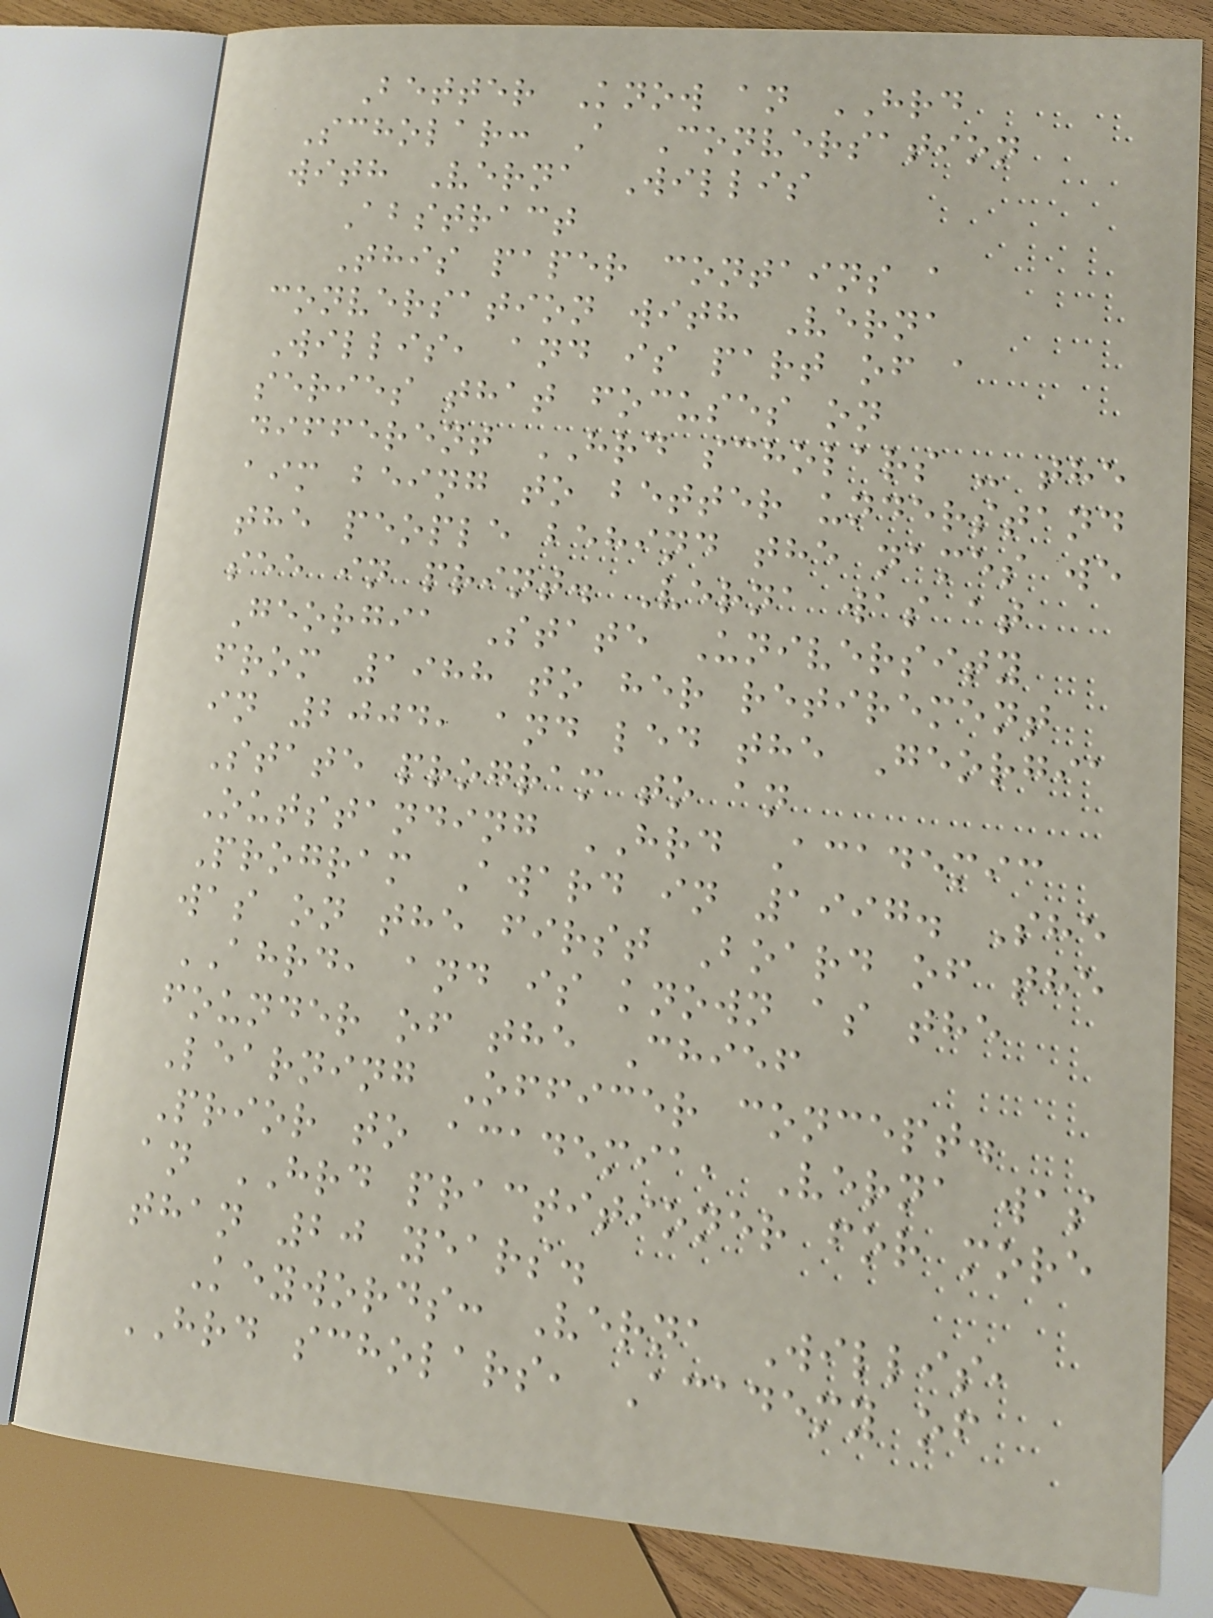Better Know an HRD
Scholar: A Conversation
with Verna Willis
Abstract
This paper contains a
conversation with Verna
Willis, and is part of a
series that focuses on
different HRD scholars - the
aim being to better understand
the people behind the names we
see in print. Verna was at
Georgia State University
from 1988 to her retirement
in 2004, and led the Georgia
State program to an
Outstanding HRD Academic
Program Award in 1997. She
was on the first Board of the
AHRD, and is known as the
founder of the Chief
Learning Officer concept.
Prior to academia, Verna was
an HRD practitioner for more
than 20 years.
Keywords: Verna Willis,
HRD scholars, Academy of
